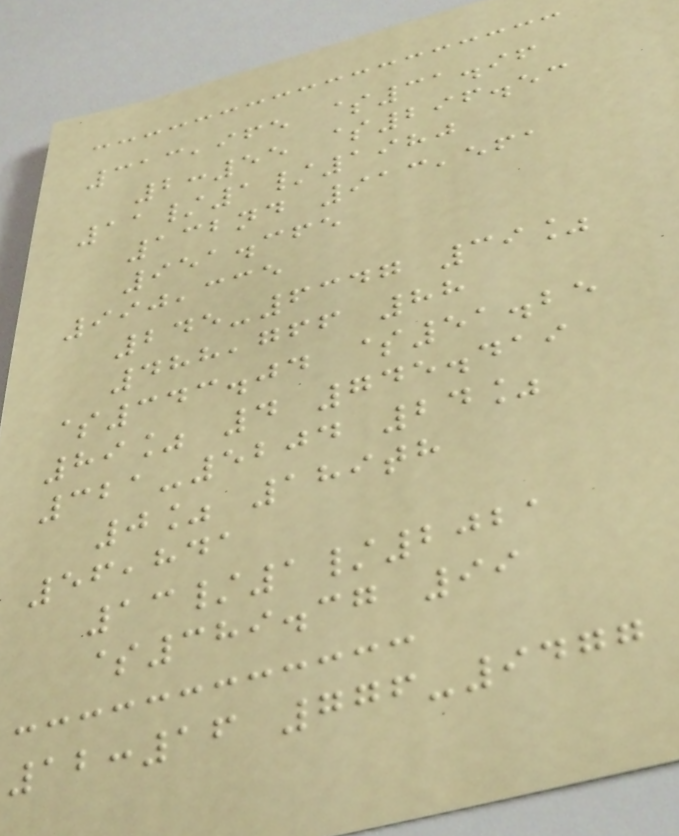313,965 $31.96
2:55 $296.53
11/1/1980
132nd 913,561
951.365
990,335
245-6347 39%
488,766 88
$343.04 $51.25
89% 4 745.419
321-5204 24%
0% 189th
56,841
13/1/2021
$389.37 99
12:16 776-9477
